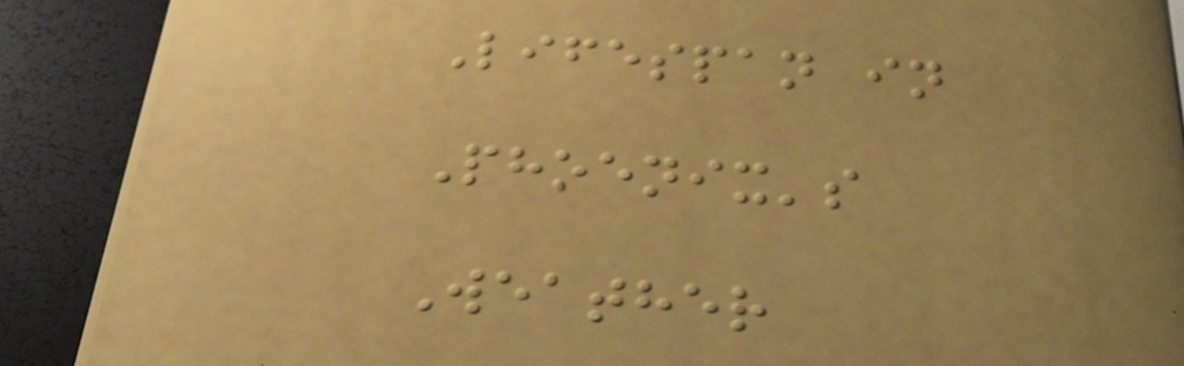Lifespan in
Phoenix's
Weather
